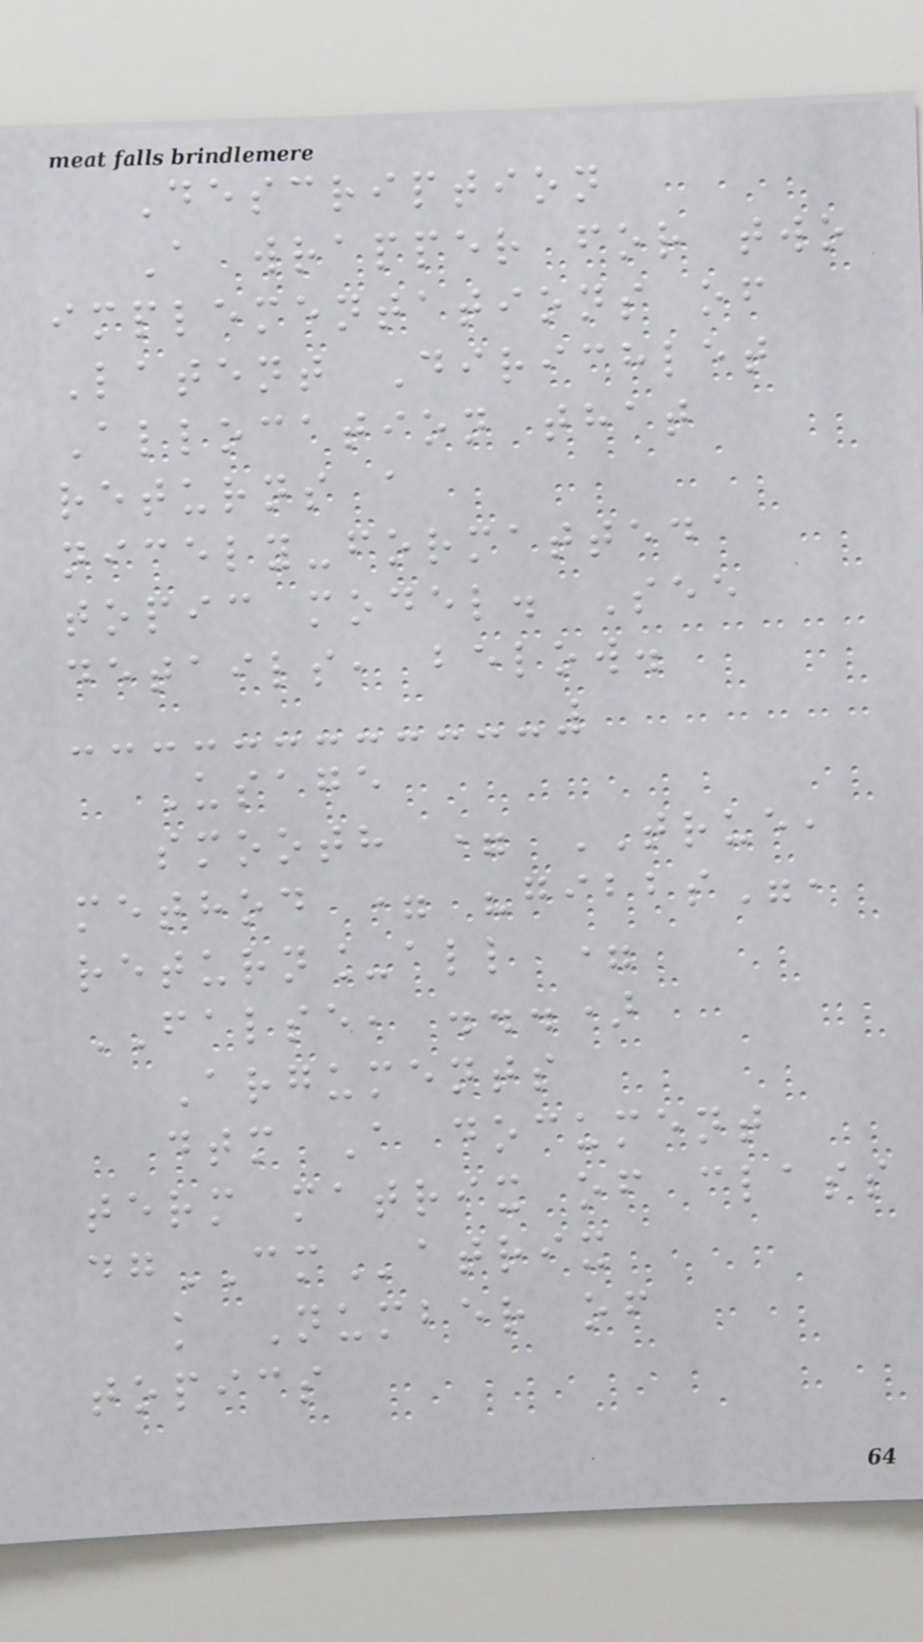Description
A wrapper for two
implementations of
Latent Dirichlet
Allocation that
returns a
nicely-formatted
topic model. See
details, below.
Usage
smooth = TRUE,
method = "gibbs",
return_all =
FALSE, ...)
Arguments
dtm A document
term matrix of class
dgCMatrix
k Number of
topics
